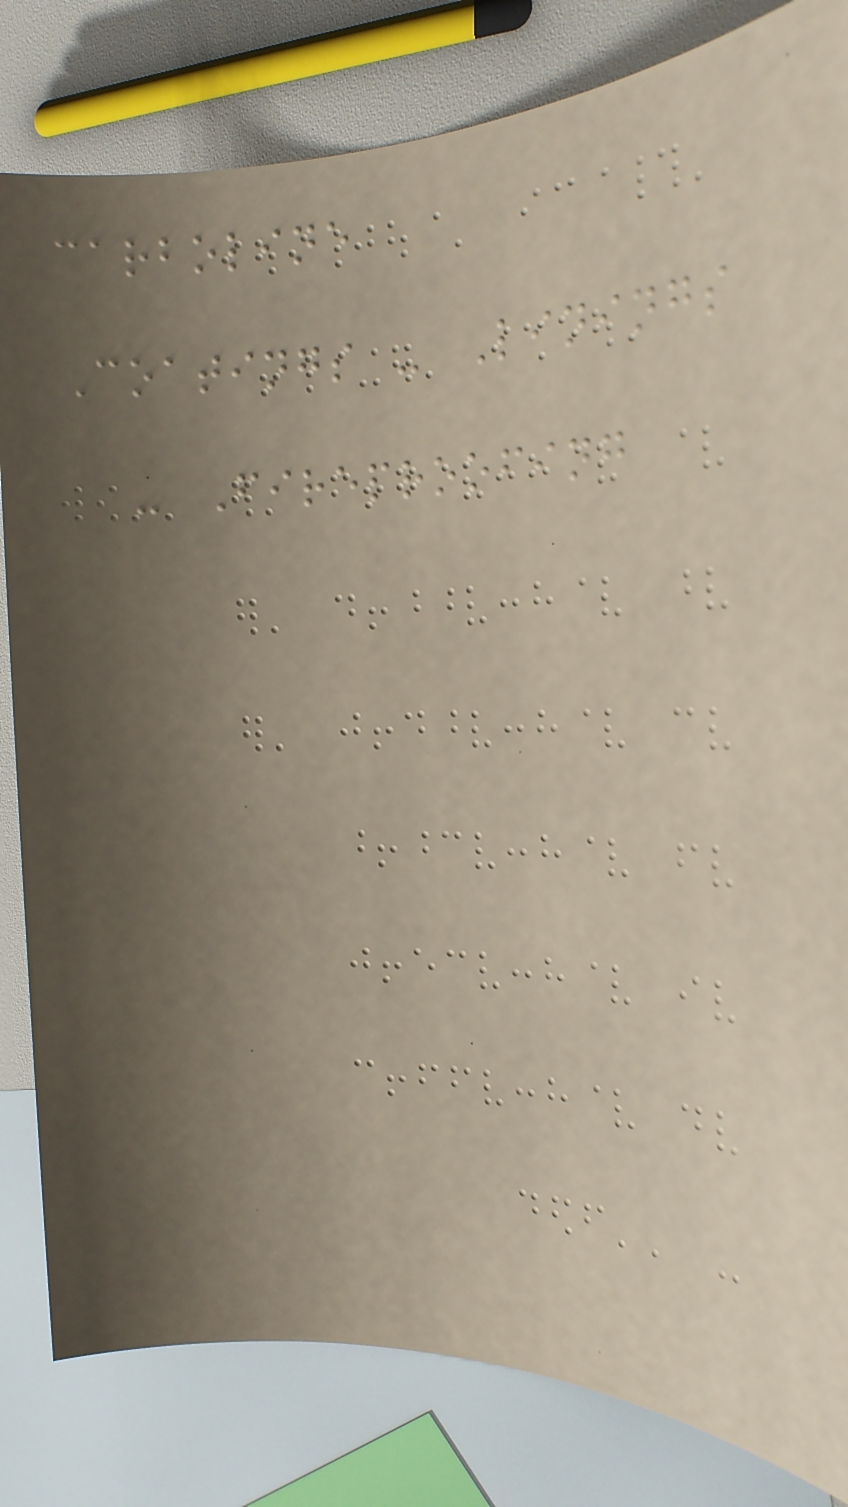carboline
Coatings - Linings
- Fireproofing
